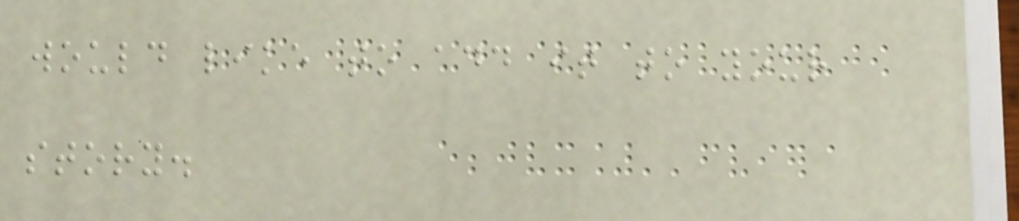would like to add it to your
story.
